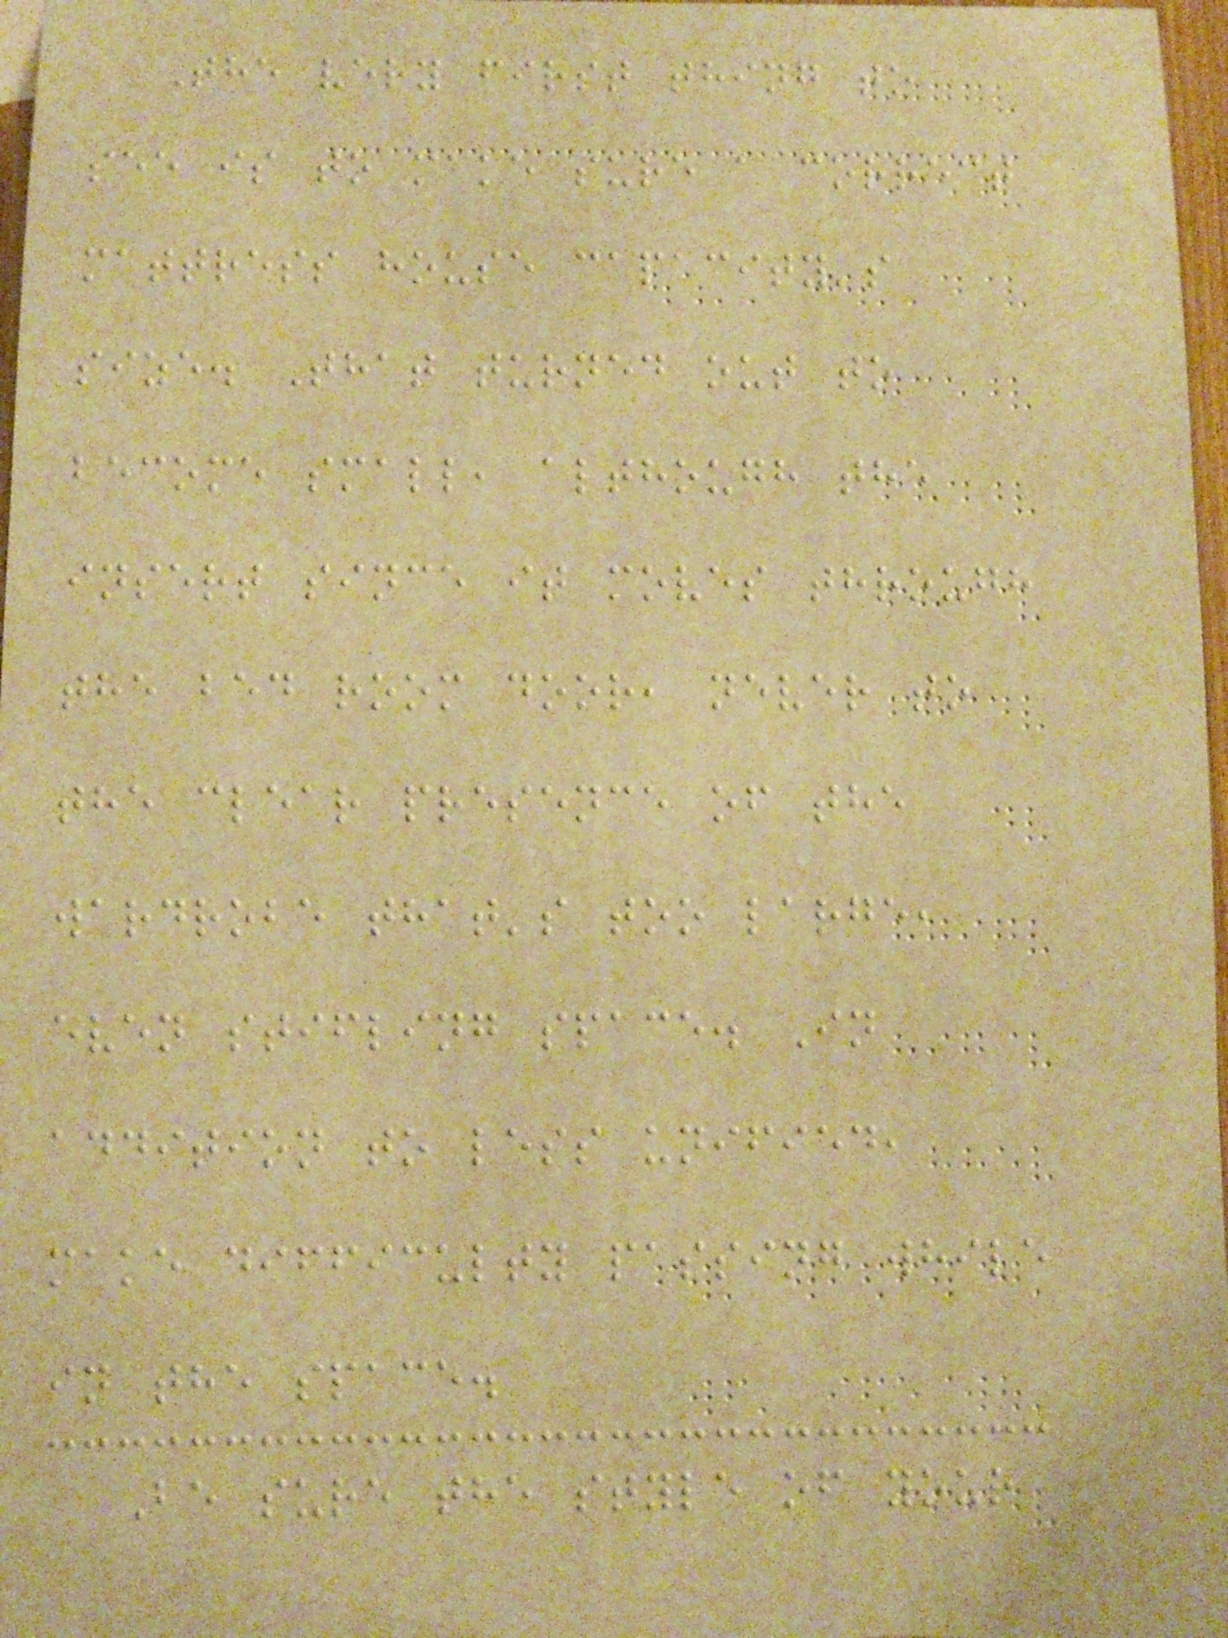The very first thing to
see is to make sure a correct
mattress house capacity's
size. That turned out to
become small, although the
insert since it moves through
the bed room door, never to
the clear presence of the
wardrobe that's too large,
even stifling space. In
addition to less unified,
make difficulty passing while
in the space.
Be sure the style of your
